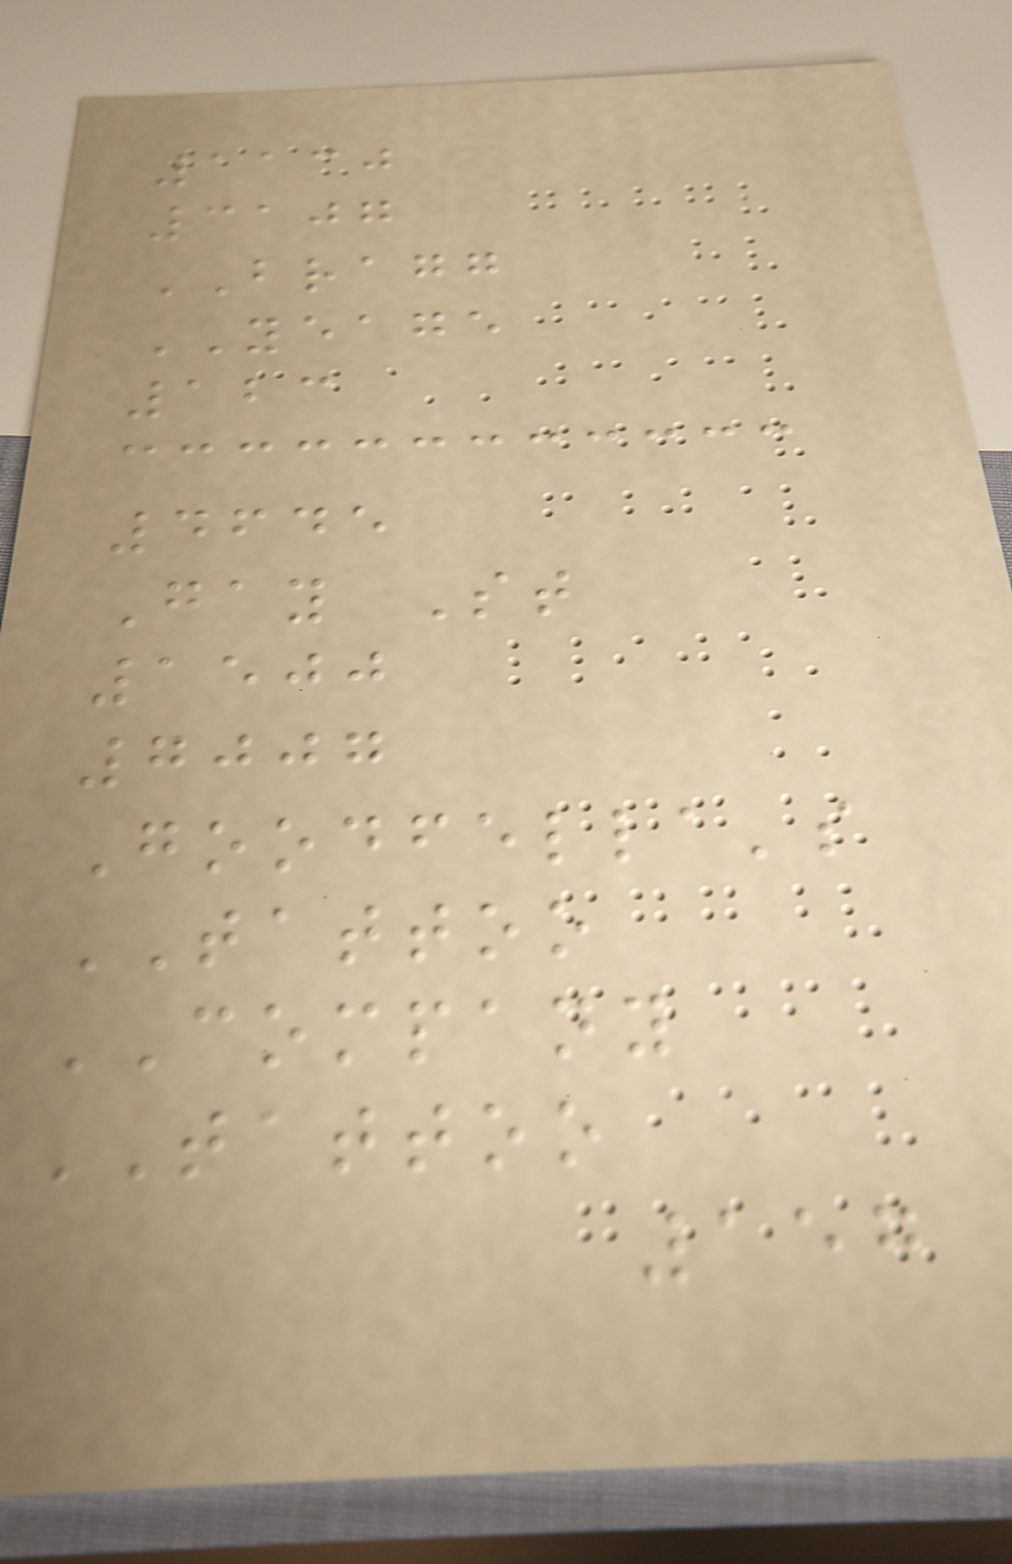1130
3107
BRAGG
YEAGE
123
4645
Gay St
1500
7007
Goodfella's
TATTOO
COMPANY
TATTOO
157
